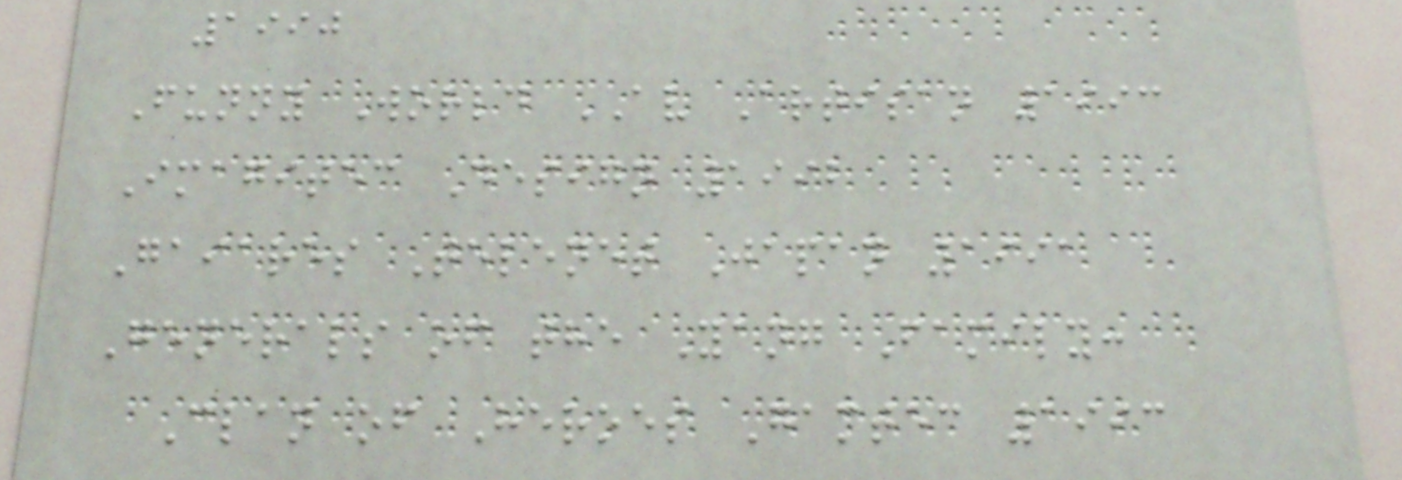1990
Funny World AV Artisan 1993
Imagitec Design 1992
Gaiares Telenet Japan 1991
Generals of the Yang Family:
Clan of Heroes Gamtec 1993
